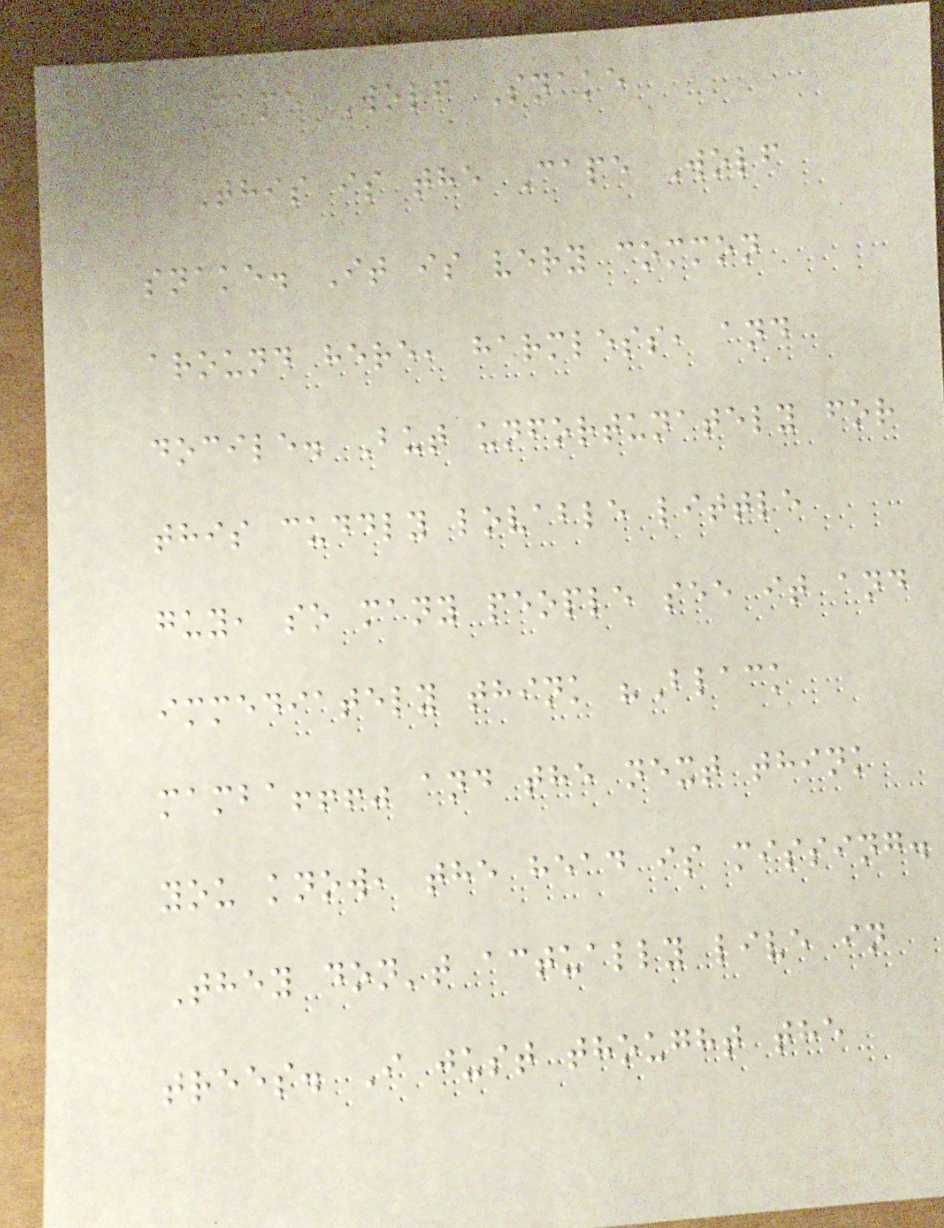Cape Wolf Snake
This is the Cape Wolf
snake. It is very common
around here, harmless, and
docile. But unfortunately for
this cuddly lovable little
guy, so many people see it and
immediately think "Black
mamba!!!" and the next think
you know, the head is missing.
They don't actually live in
trees. I just thought the
